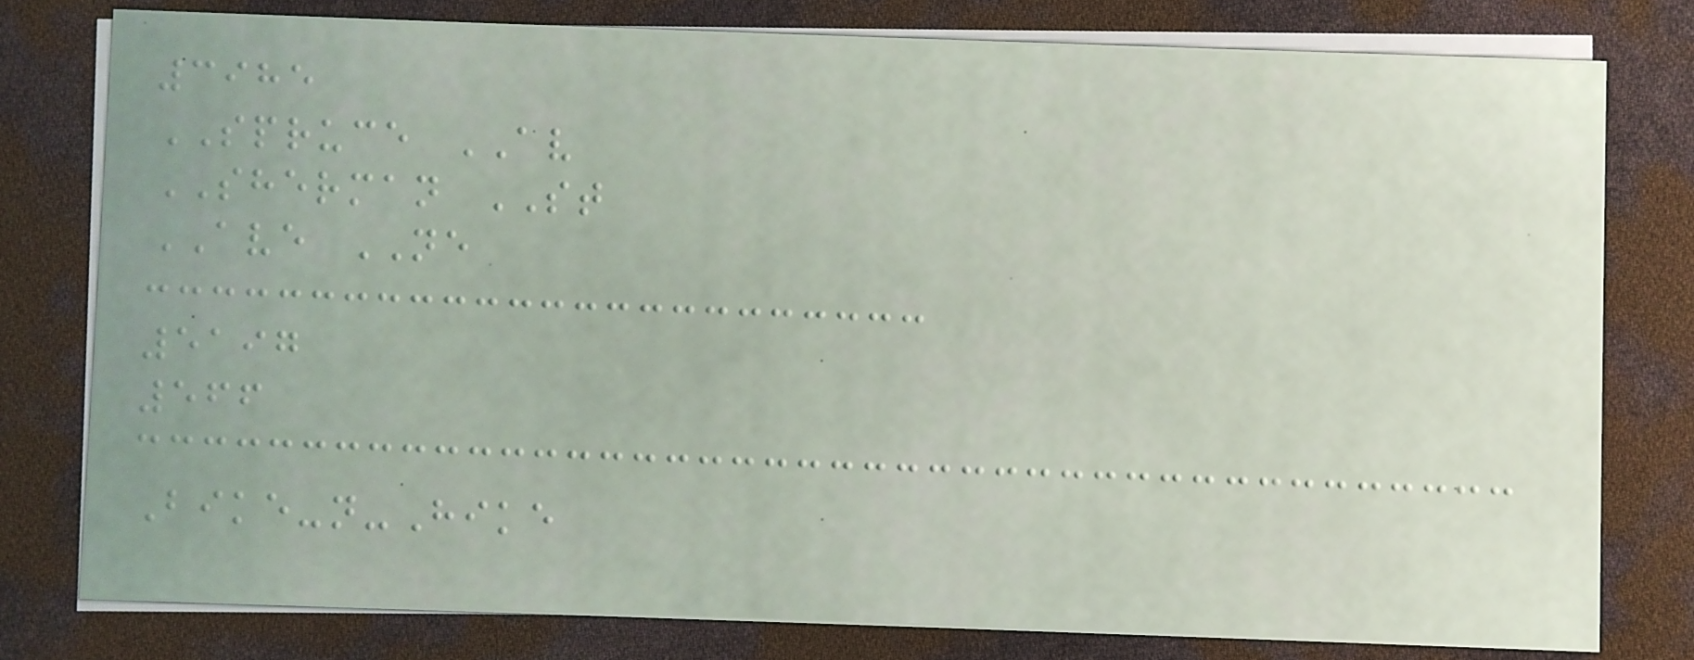3985
SPRUCE AV
SHERMAN ST
AVE NE
5197
566
Bike-n-Hike
